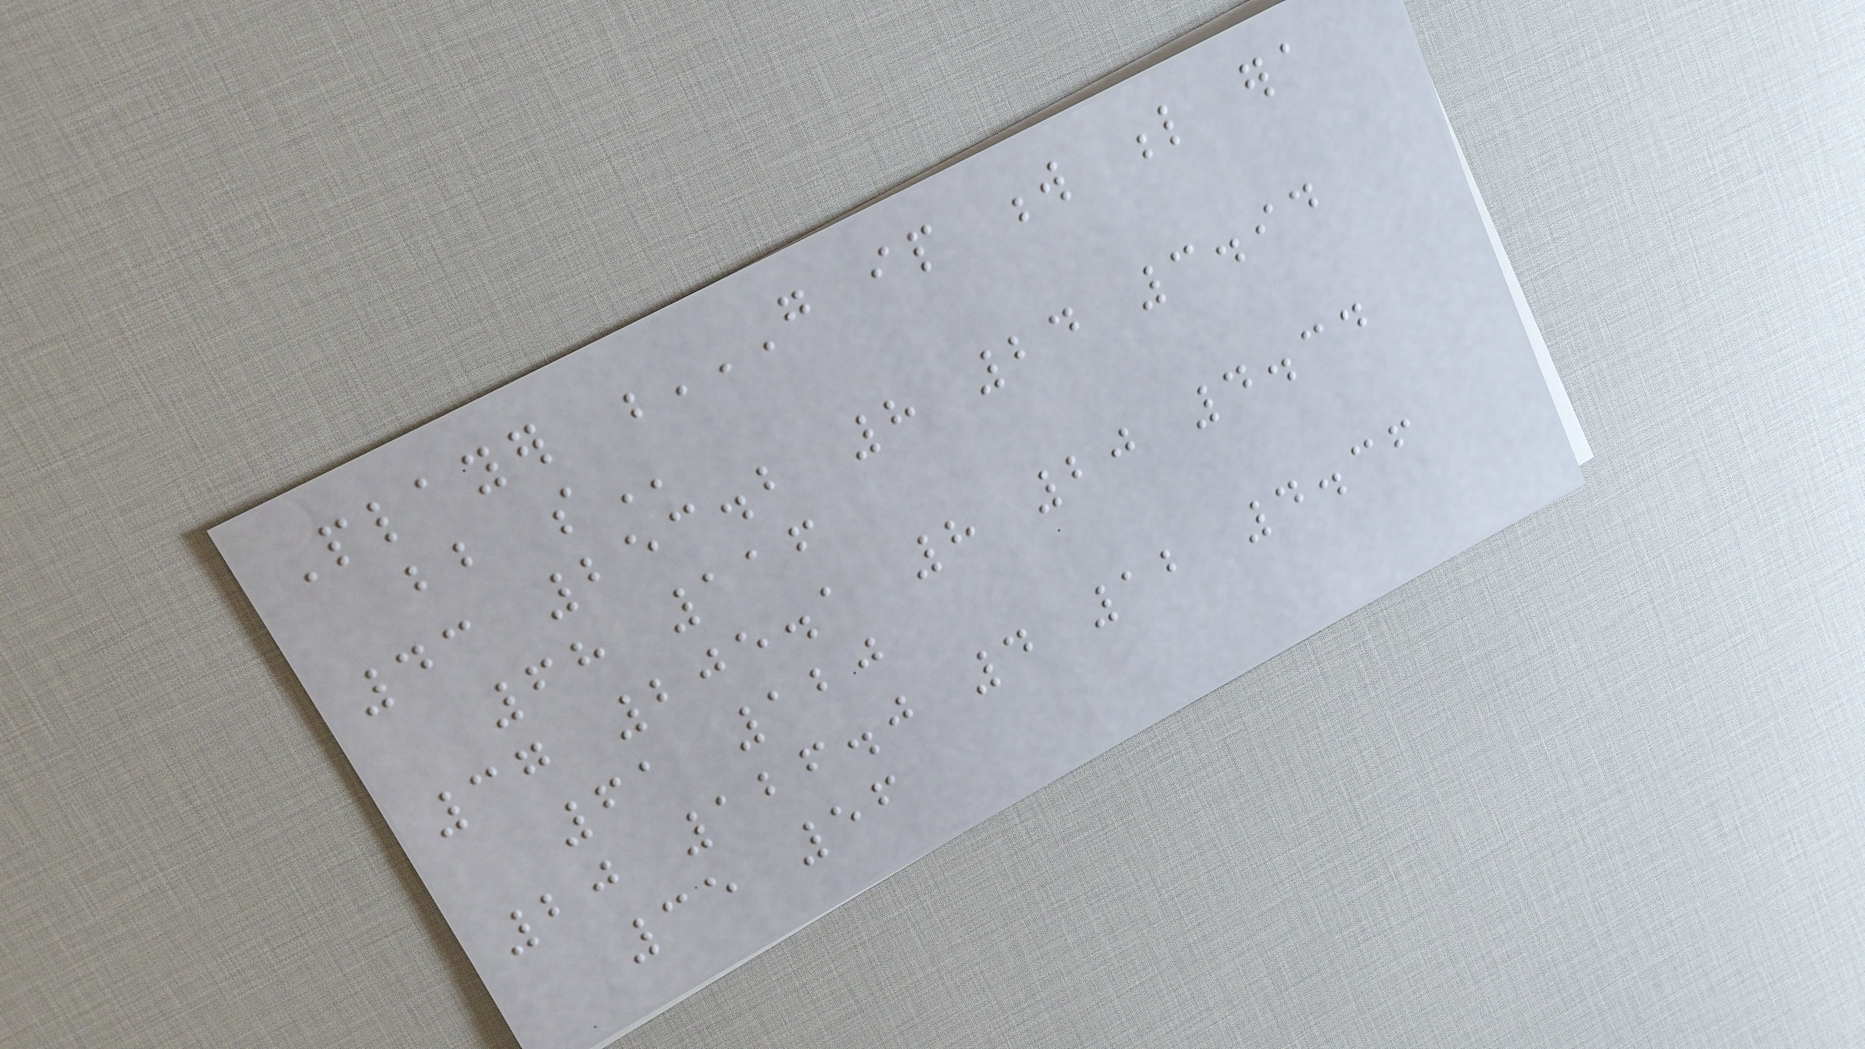Player G IP W L ERA
BB SO
43 253.2 8 24 3.94
68 116
37 205.1 8 20 4.34
61 120
20 126.0 4 12 4.36
35 56
